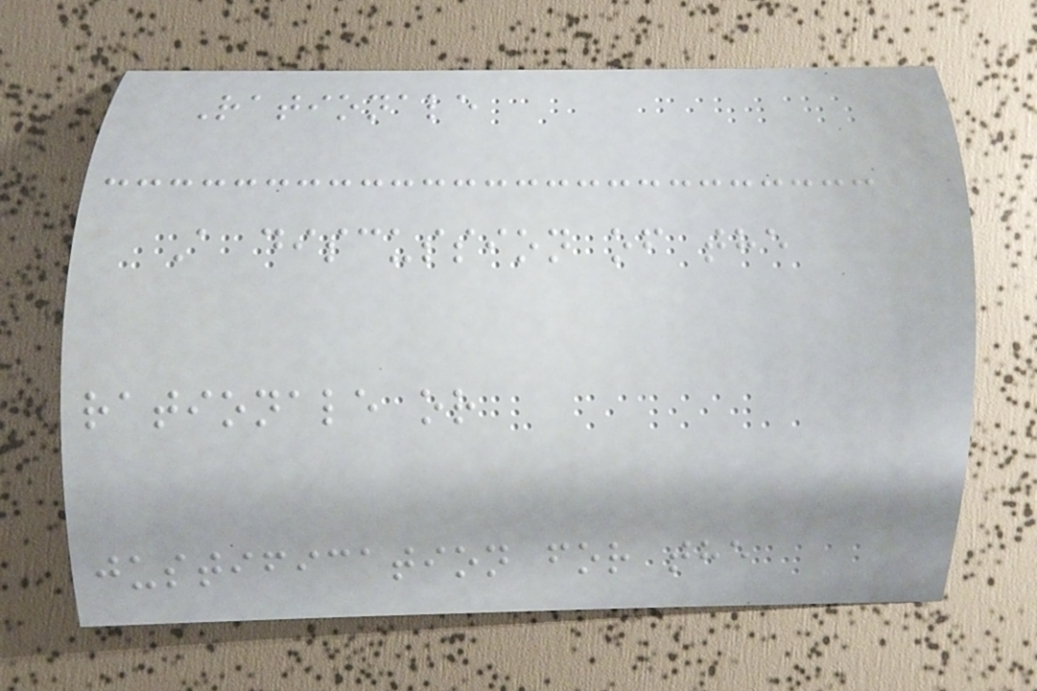Rationale
A discussion of the
rationale or
justification for the
